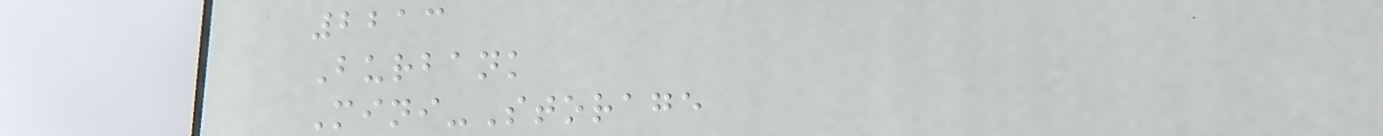2213
Burbank
Mini-Storage
